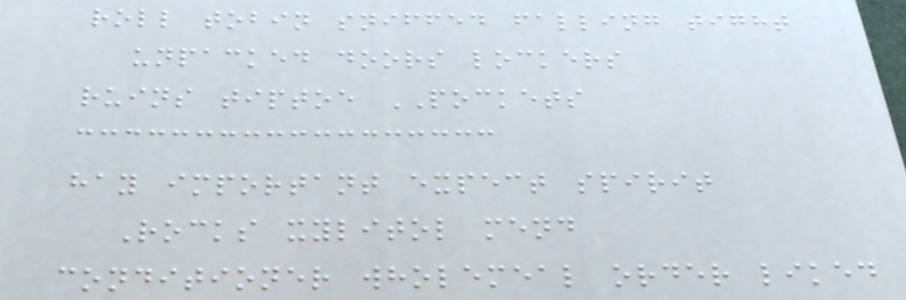roll tobin sniffed falling tight
unpacked doors lockers
ruins tiptoe POCKETS
hay important expect spirit
Rocks xylitol mend
conditioner wholemeal order liked
